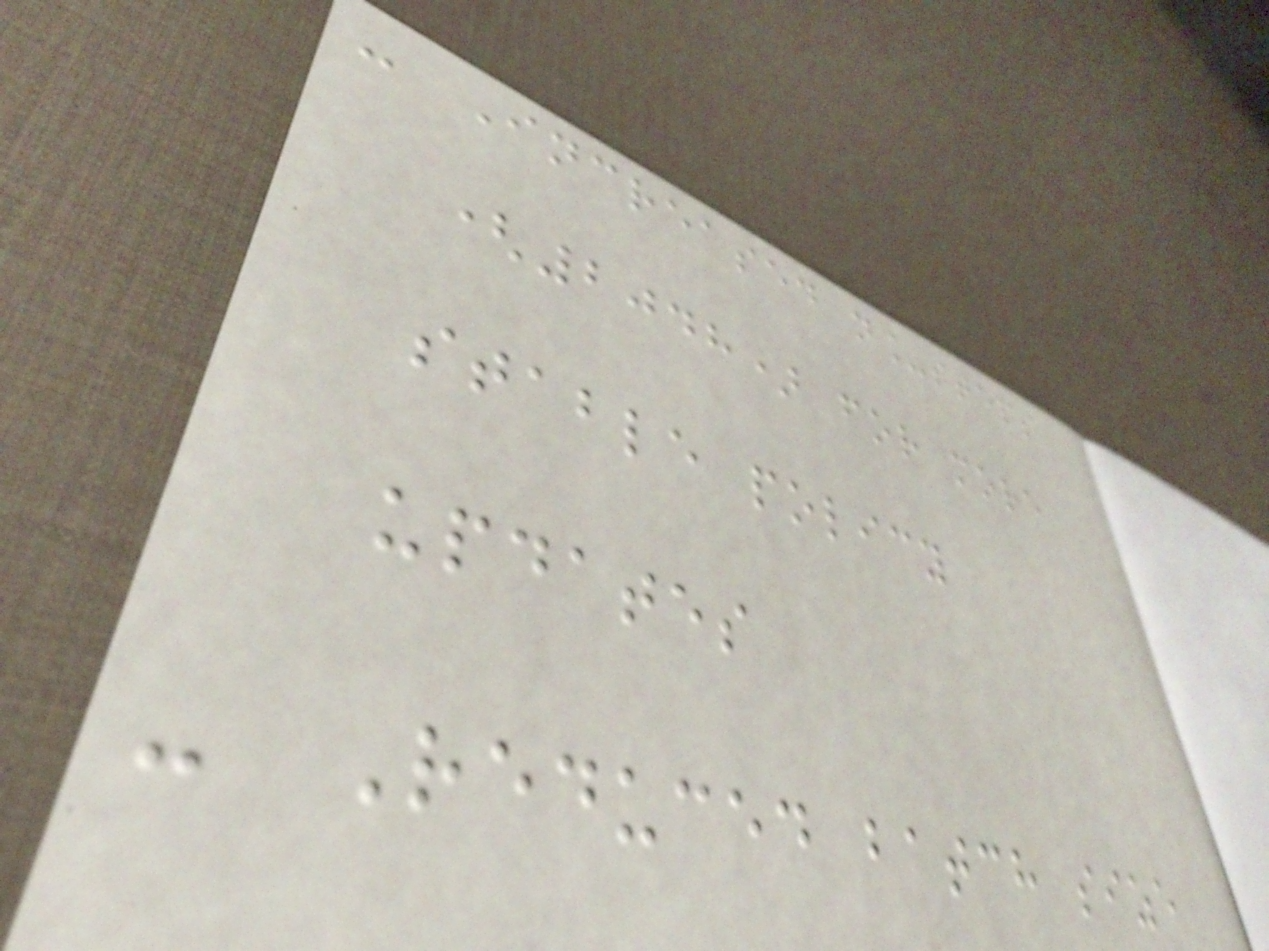- Increased n_steps
(2048) for more
stable policy
updates
- Reduced batch size
